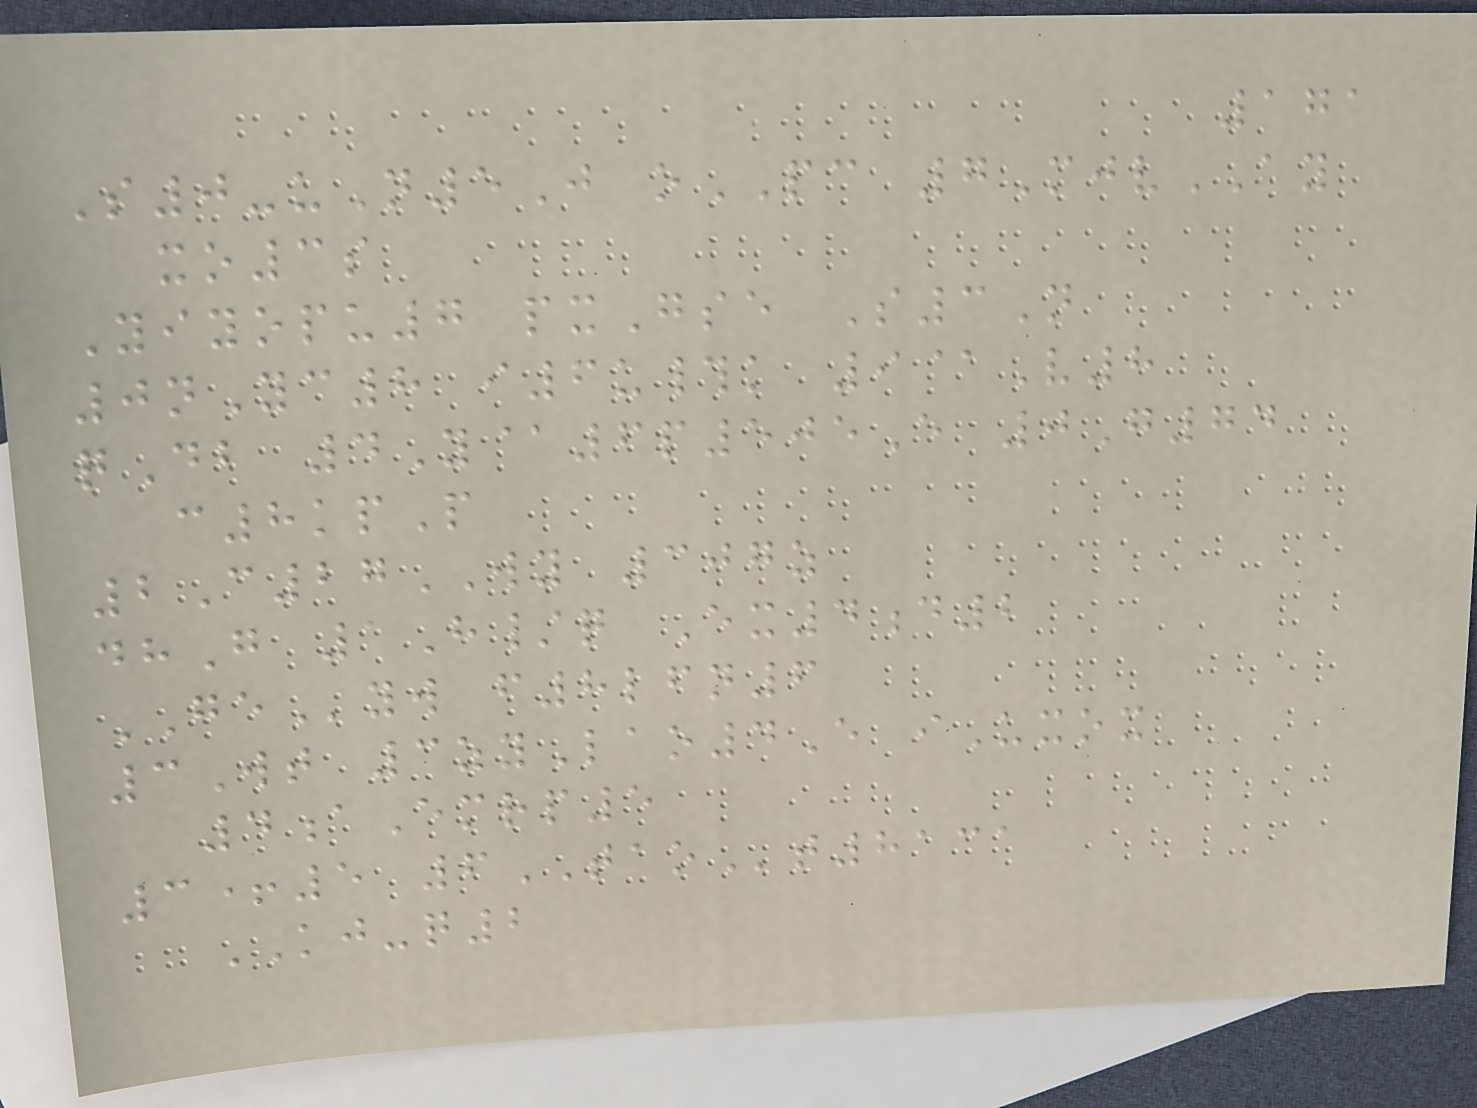171
S0-uN5J oPC 7MjvAY
xo3s
Yiyopu7 pxGse S3N
0nYc8 i6u#k 9@V8
qDb 4Y@6p505E 0G74
c8kpP
2C27WY 307z
dhG 1H/q Ex4d2
GEyw f8lfn6
3Wt 3zyLao4E iUxox
4aEmrp5
3+5 6TAOt8131
KJ-q2
